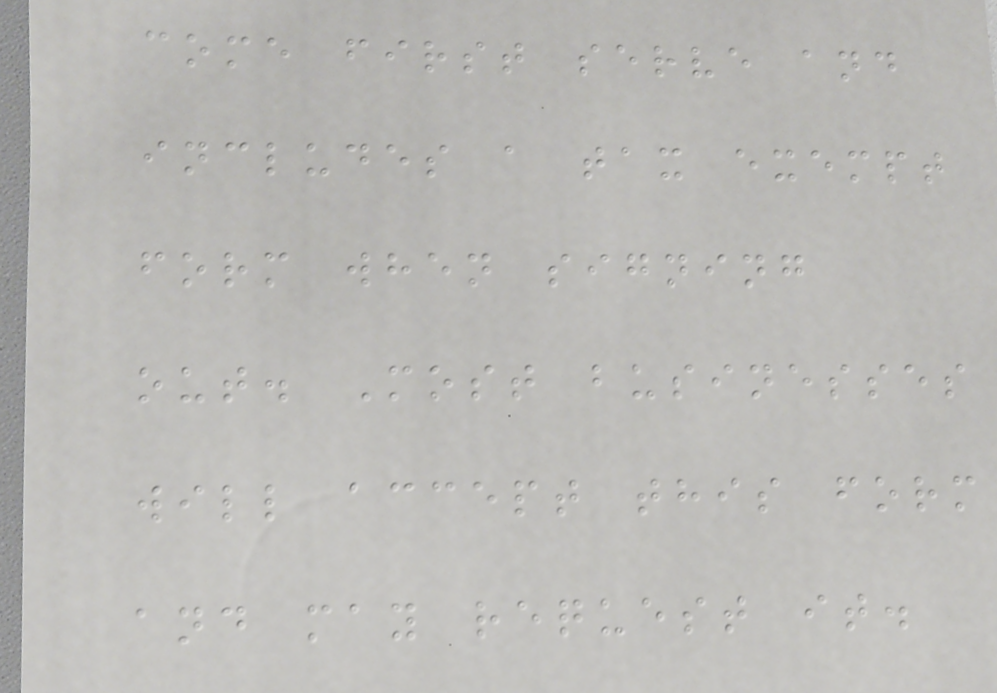come first serve and
includes a tax exempt
form when signing
out. Most businesses
will accept this form
and may request it.
